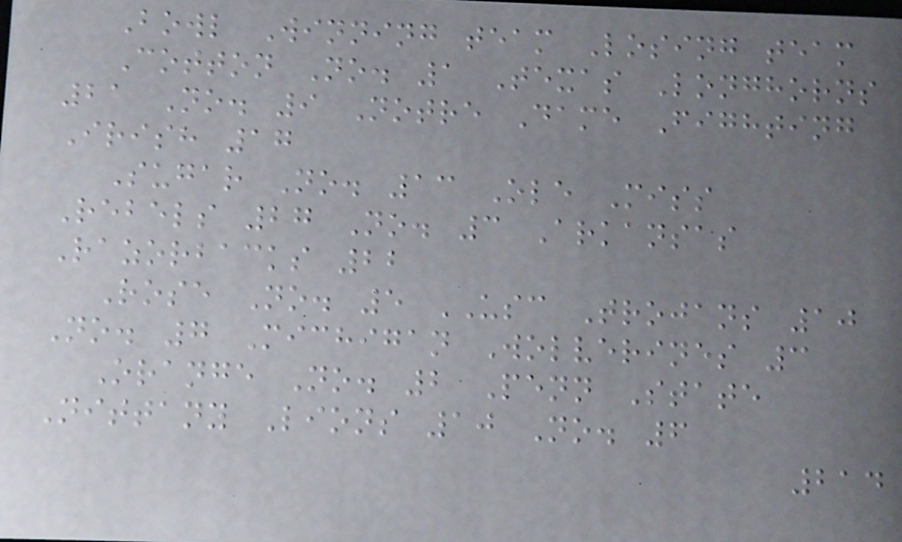Bowl Winning team Losing team
Cotton No. 1 Texas Longhorns
21 No. 9 Notre Dame Fighting
Irish 17
Sugar No. 13 Ole Miss
Rebels 27 No. 3 Arkansas
Razorbacks 22
Rose No. 5 USC Trojans 10
No. 7 Michigan Wolverines 3
Orange No. 2 Penn State
Nittany Lions 10 No. 6
214
